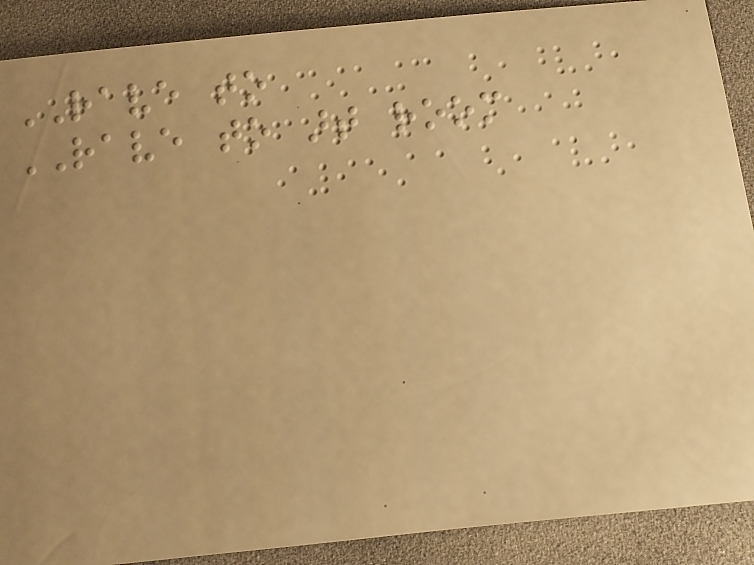RAVE to
RAVE to art room
